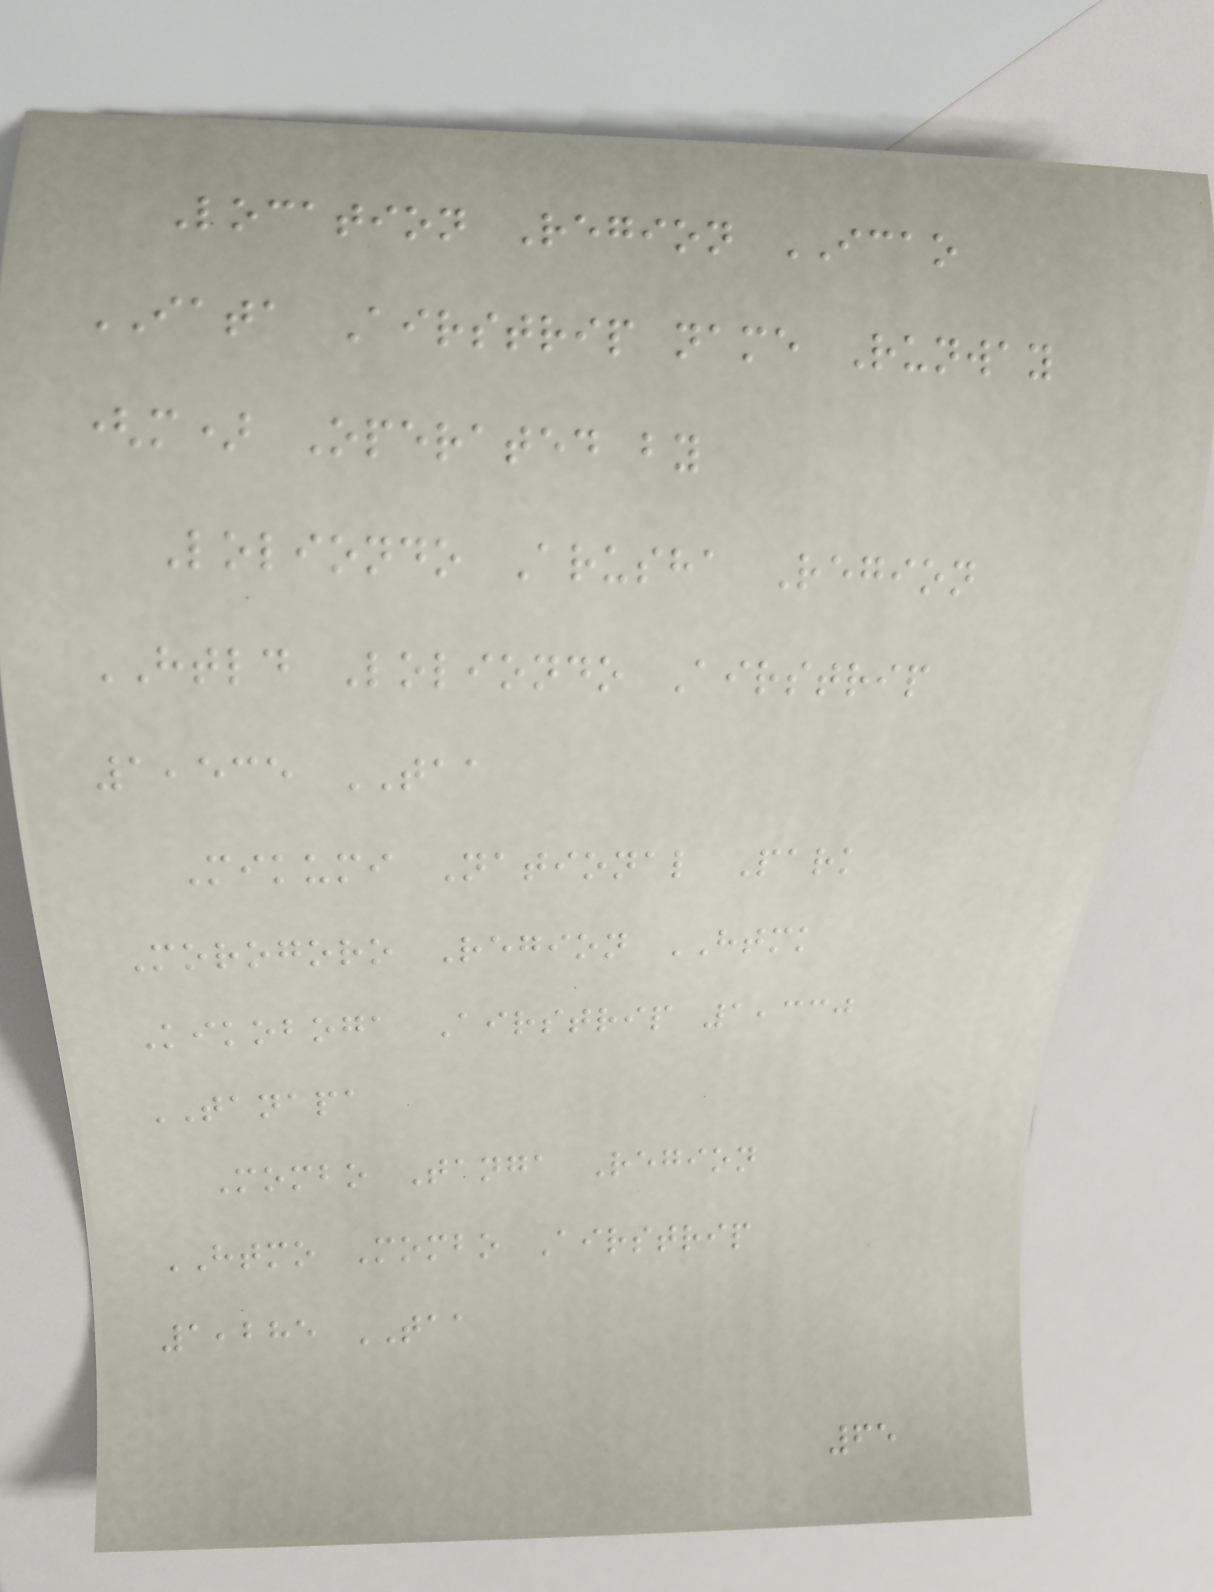Location Region ICAO
IATA Airstrip name Runway
(m) Operated by
Loliondo Arusha Region
HTLD Loliondo Airstrip
1,535 TAA
Mikumi National Park
Morogoro Region HTMK
Kikoboga Airstrip 1,330
TANAPA
Mombo Tanga Region
HTMO Mombo Airstrip
1,285 TAA
65
